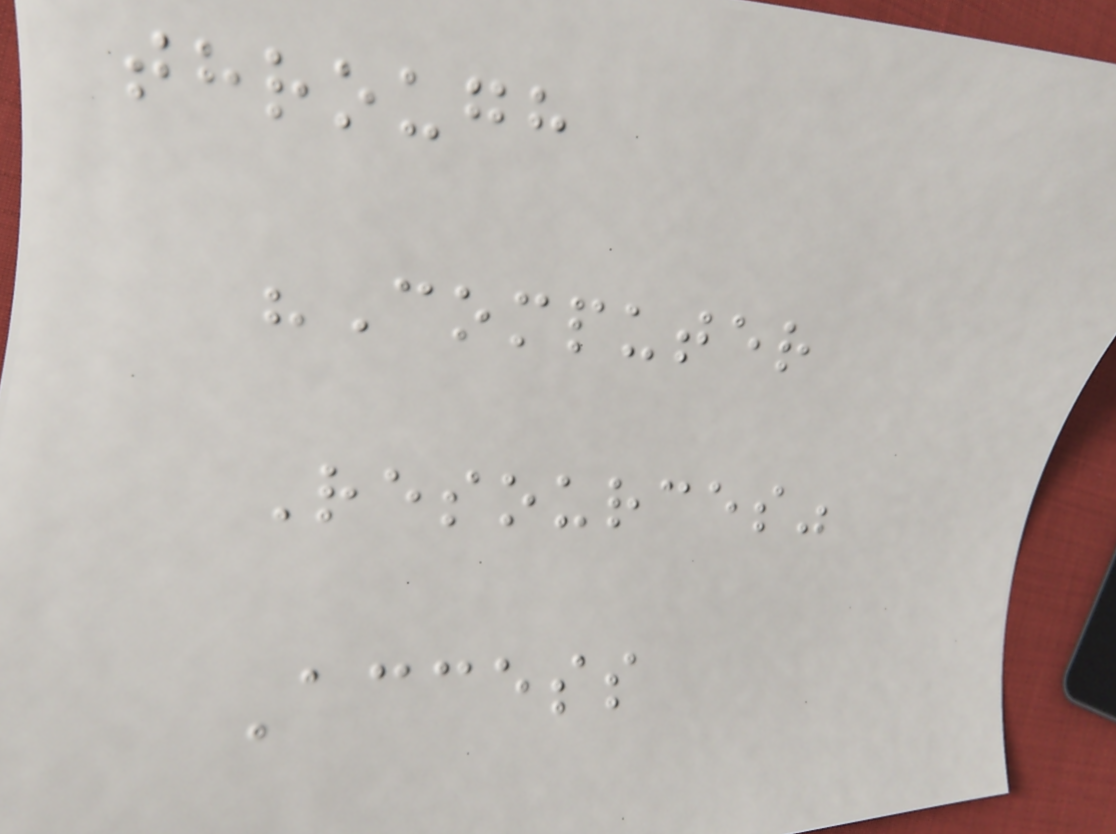through
"Computer
Resources"
Access
